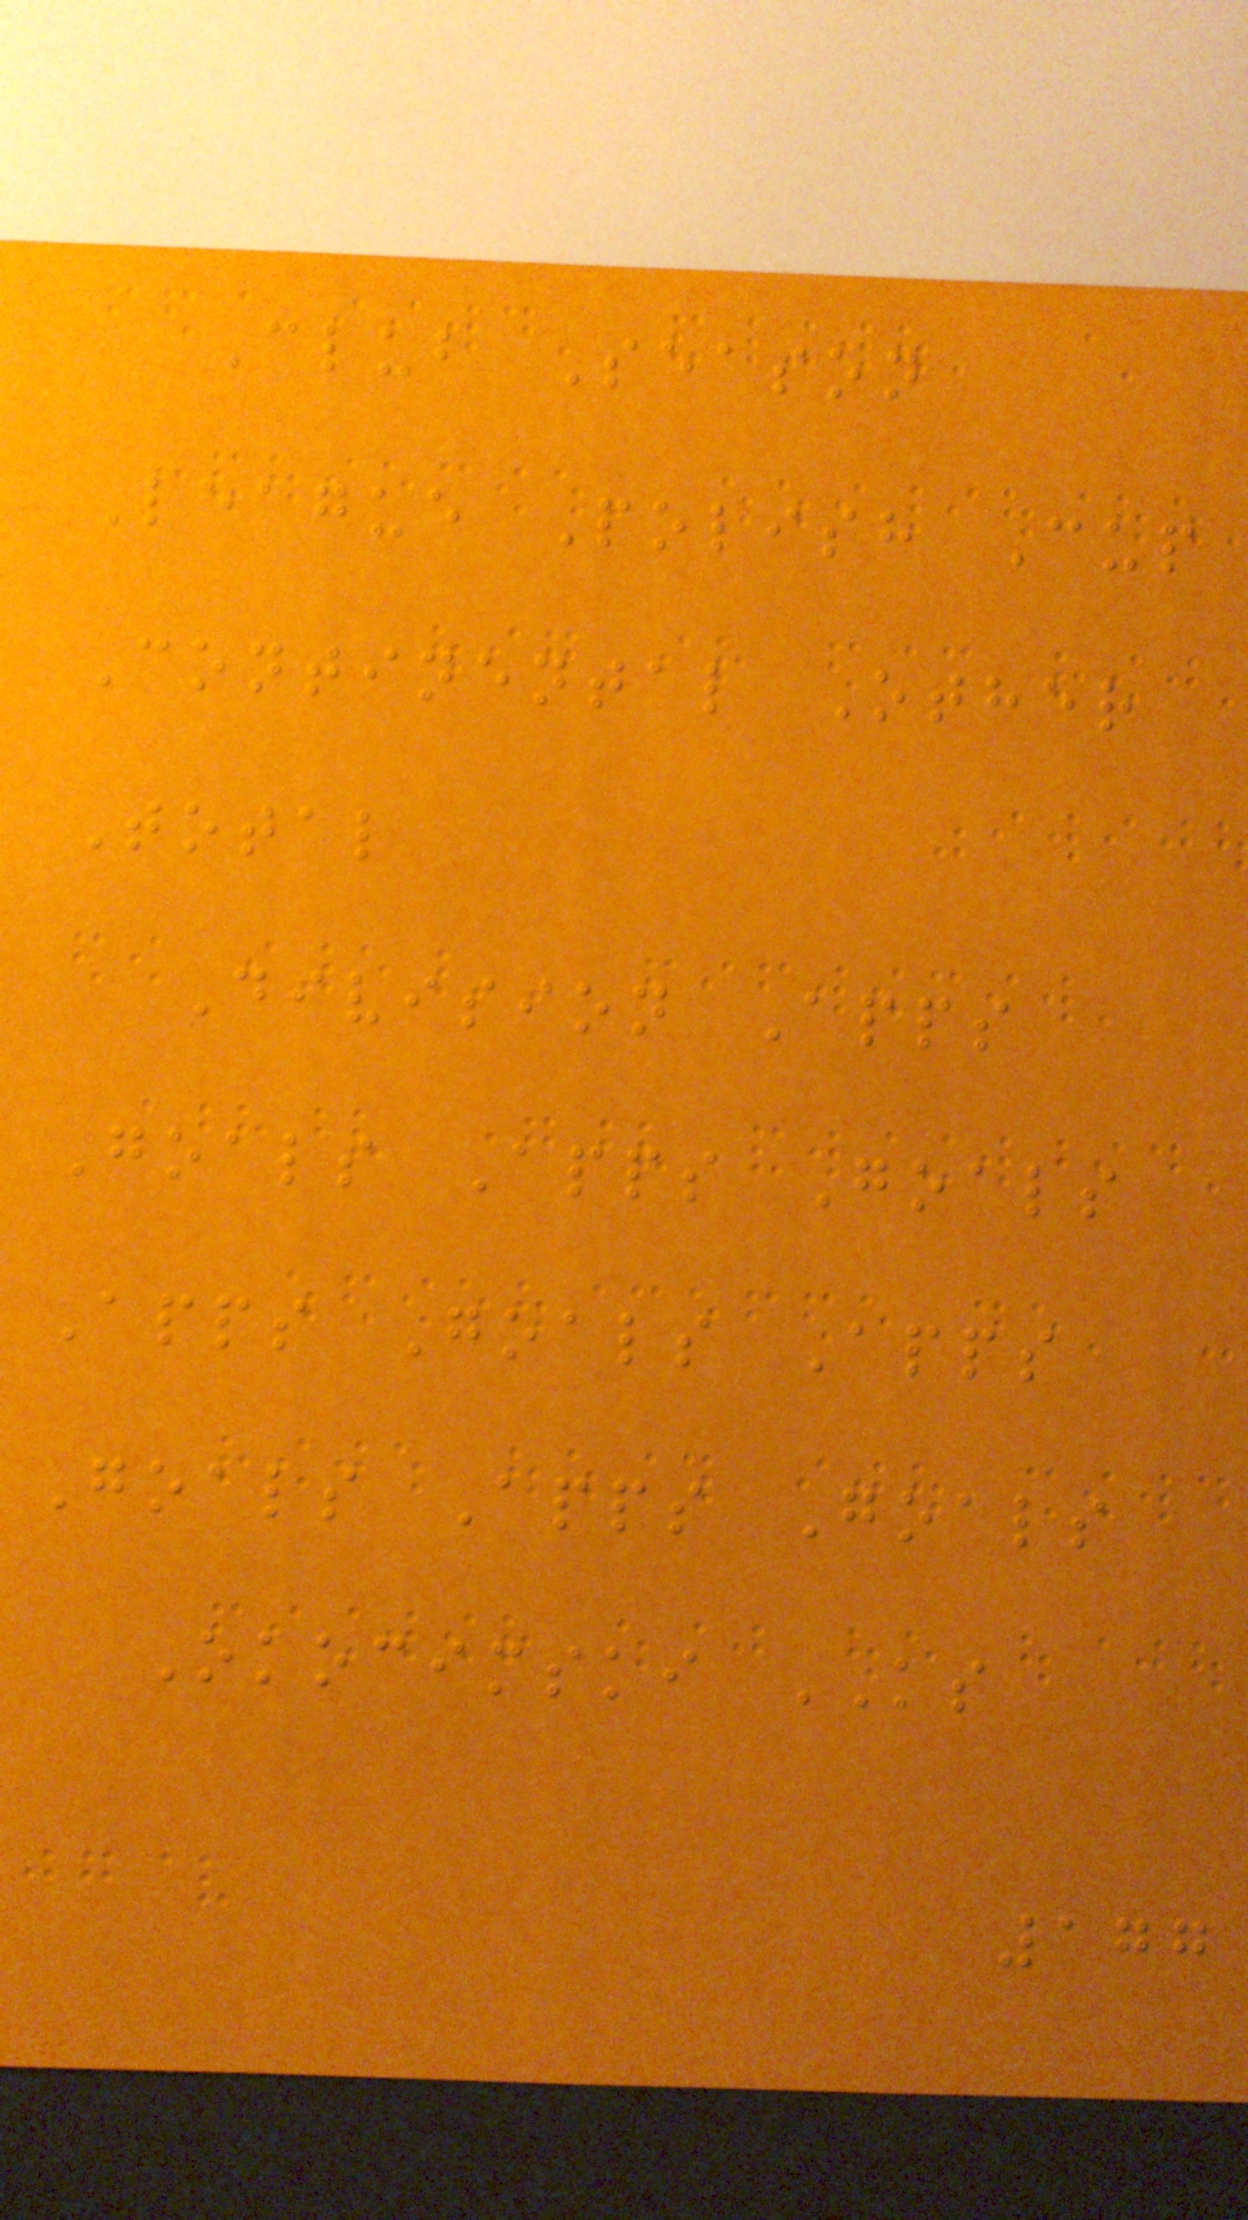Club Season
League Polish Cup
Continental Other
Total
Division Apps
Goals Apps Goals
Apps Goals Apps
Goals Apps Goals
Okocimski KS
177
